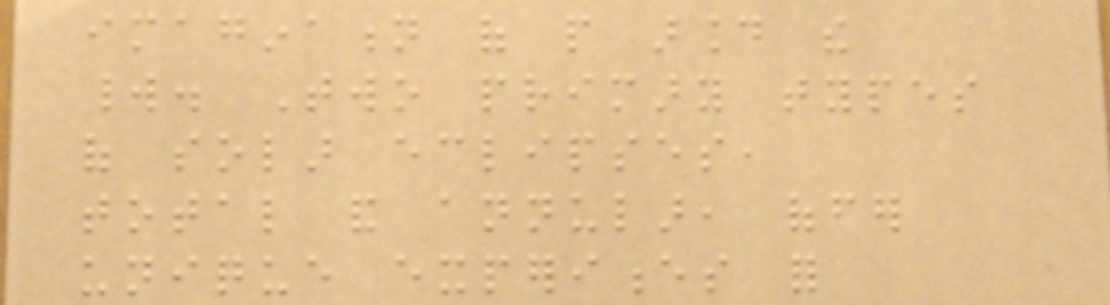imagination of people around the
world. Two primary types
of solar eclipses,
total and annular, offer
unique experiences for
